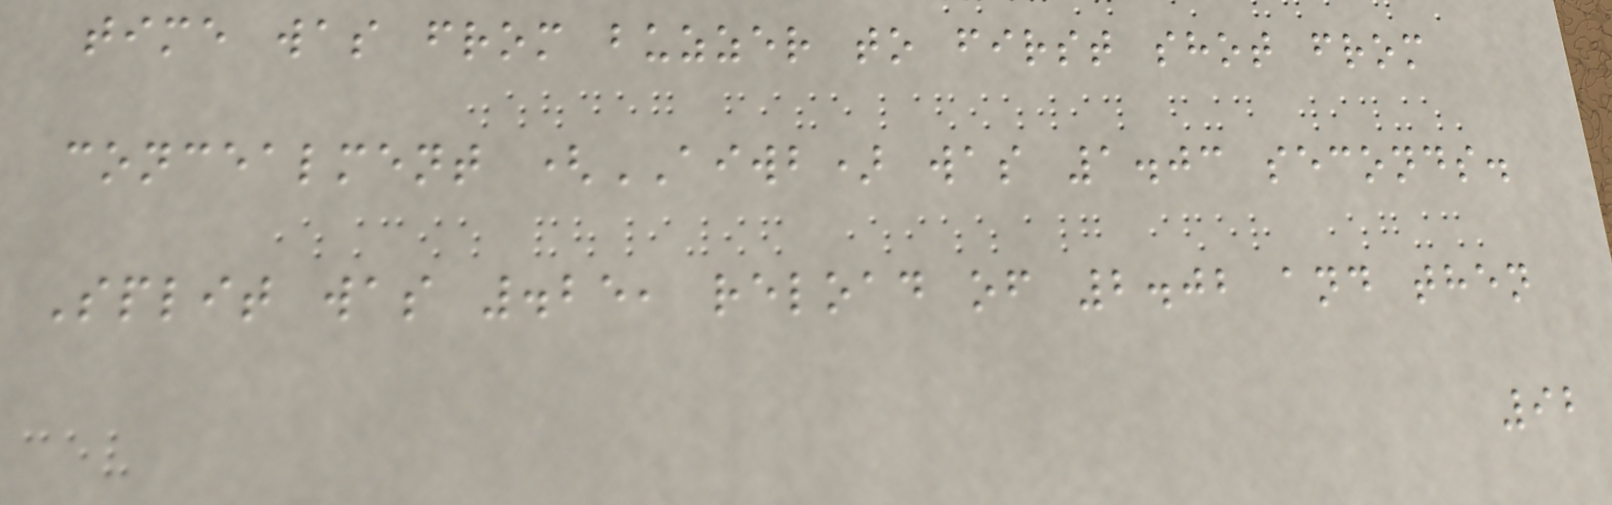time was from buzzer to first shot from
concealment (AIWB) was 1.03 seconds.
Split was .25, reload of 2.02 and then
92
